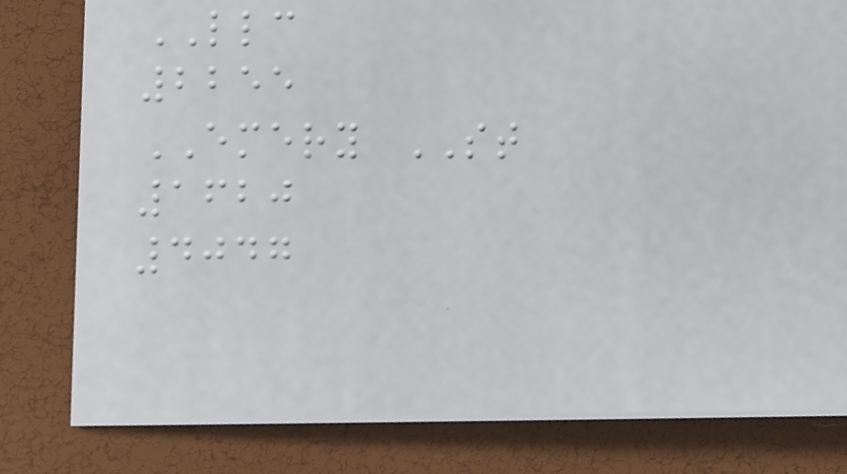LLC
2255
EMERY ST
1620
4047
